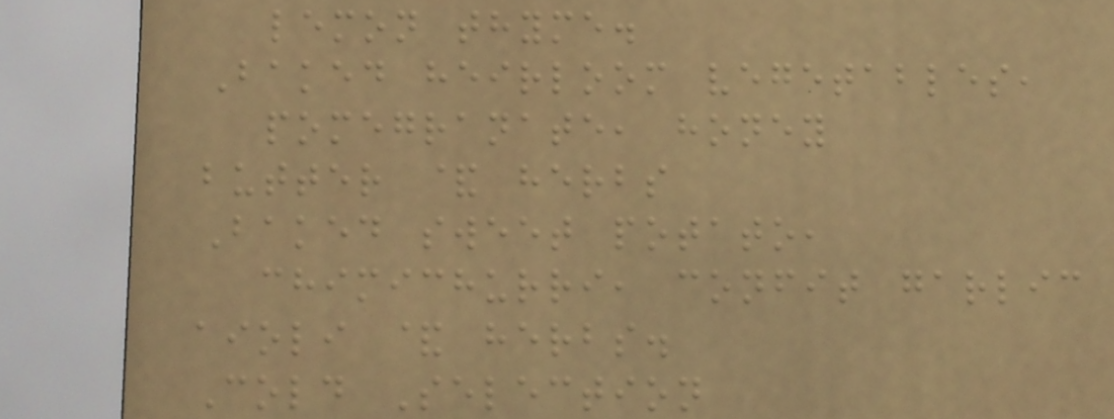lemon thyme.
Baked heirloom vegetables,
pomegranate, honey
butter & herbs
Baked sweet potato,
chimichurri, confit garlic
aioli & herbs.
Cold Selection
